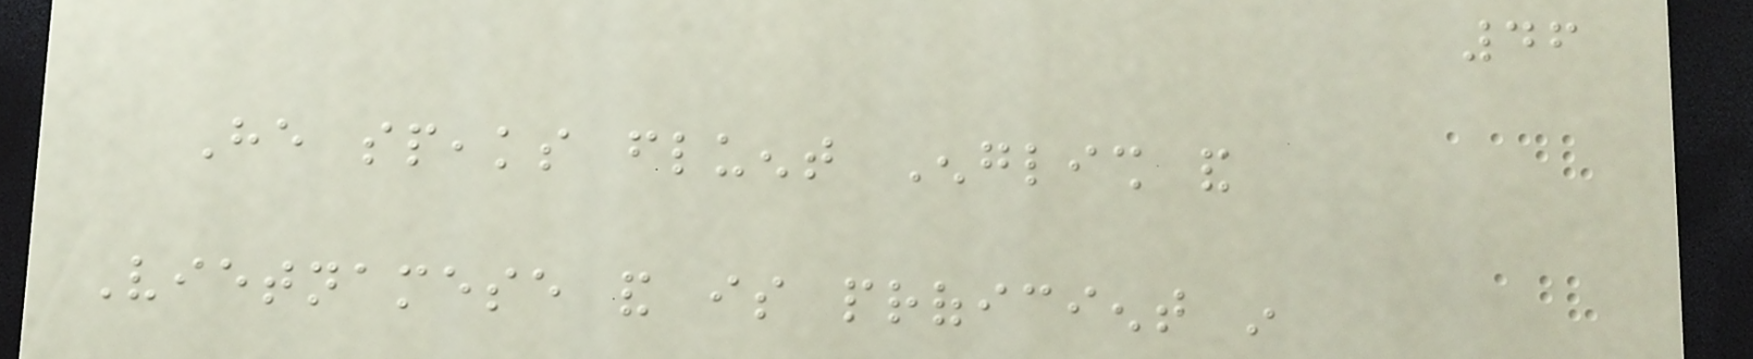46
He speaks fluent English and
Vietnamese and is proficient in
